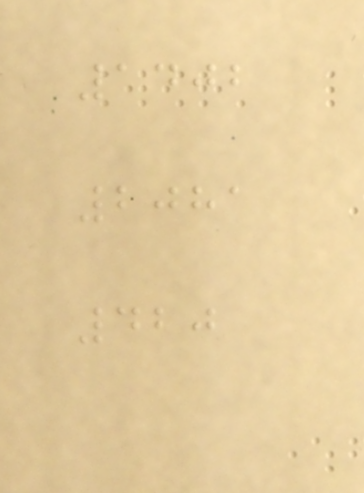1402
2081
420
